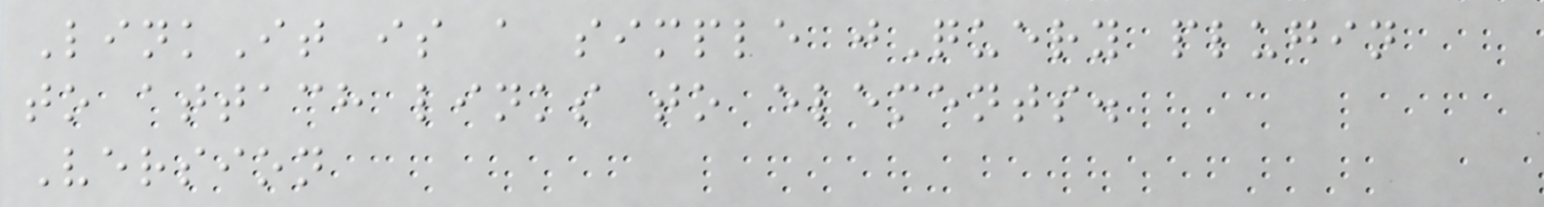LinkIt is a simple jQuery plugin
to attach links to elements.
Version
